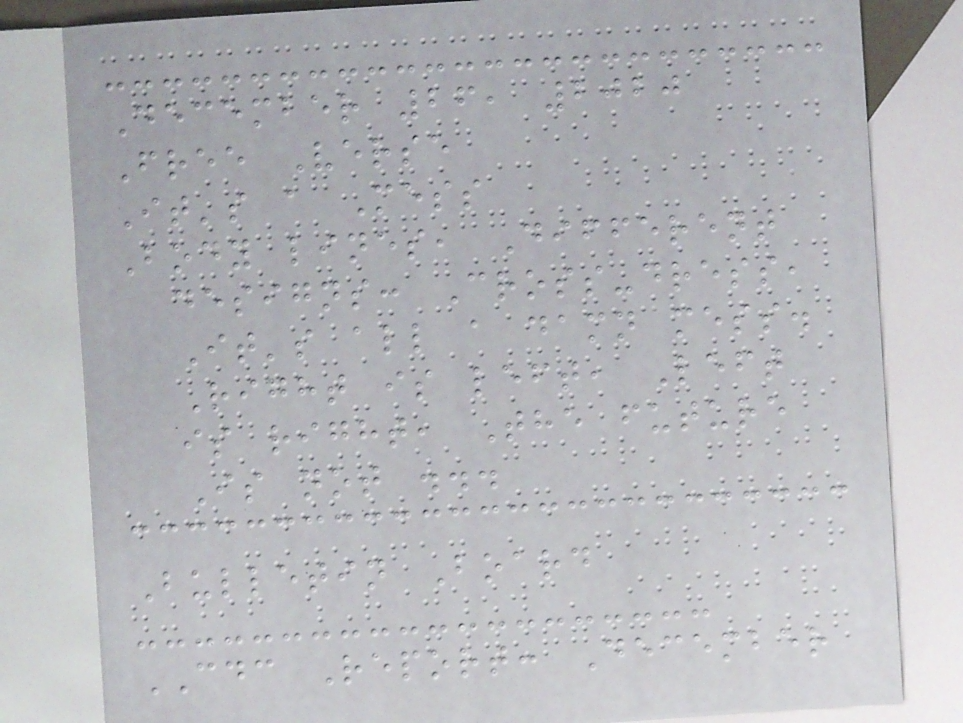December 26, 2020
Free Verse
It's a Mess
Body lines, Different
designs: Cross-dress,
It's all a damn mess.
Right is left, Left
is right, The future
Is not ...
Bulletin Board
CDC Report: December
